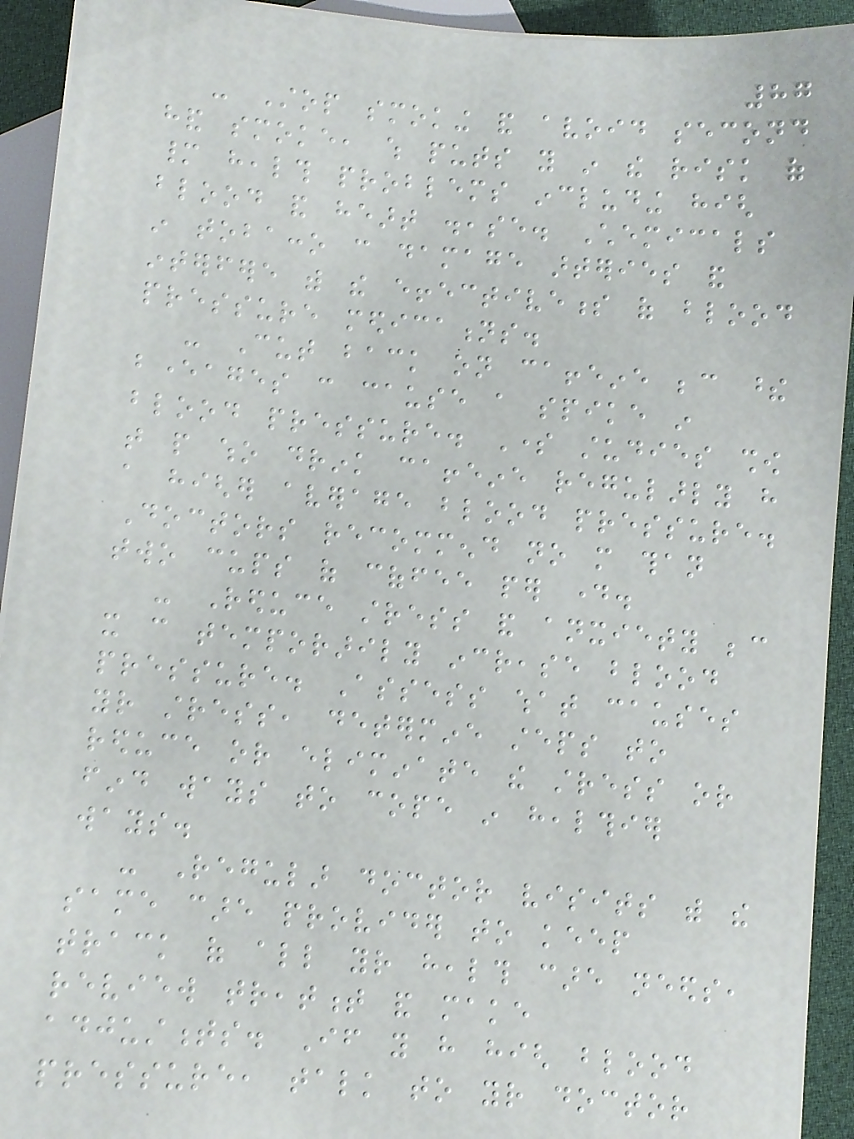87
- Stop smoking and avoid second
hand smoke, which puts you in the risk of
many health problems including high
blood and heart disease. Chemicals
in tobacco can damage arteries and
interfere with the effectiveness of blood
pressure medications.
- Cut back on caffeine because these
beverages can cause a spike in
blood pressure. Some studies show
that people who drink caffeine regularly have
a higher average blood pressure.
Doctors recommend no more than
two cups of coffee per day.
- Reduce stress and anxiety because
it can temporarily increase blood
pressure. Assess what causes
your stress, determine steps to
reduce or eliminate the stress or
find ways to cope in healthier
ways.
- Regular doctor visits with the
same care provider to keep
track of all your health care needs,
review treatment and make
adjustments. If you have high blood
pressure, talk to your doctor
